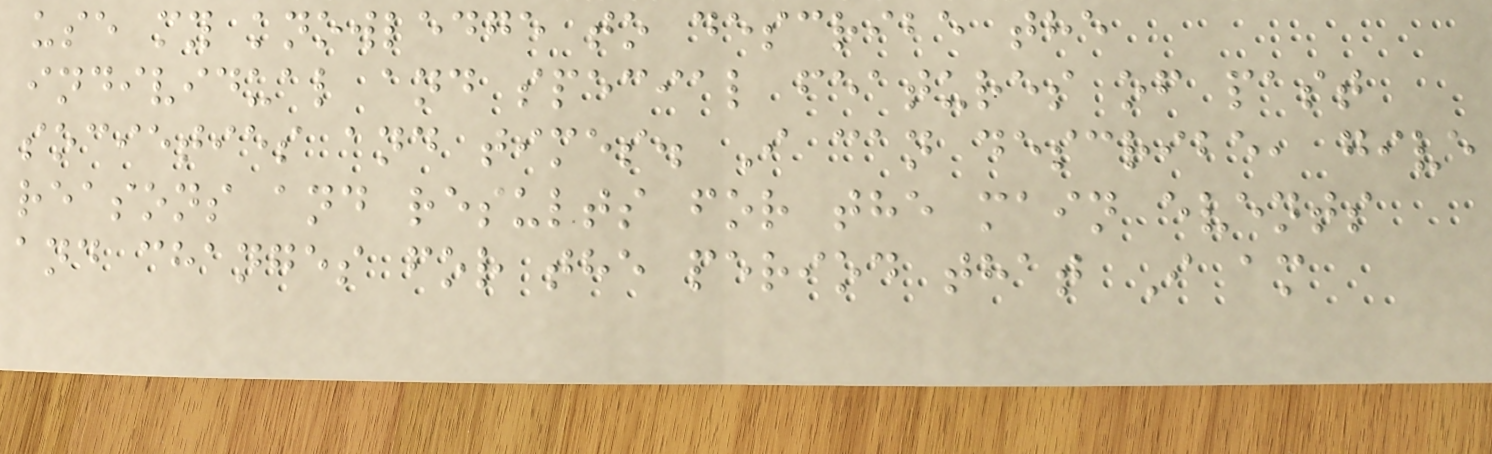use my knowledge to describe the
individual and special features of past
societies and times. I can describe, give
reasons and results for the main events
and changes for the period that I am
